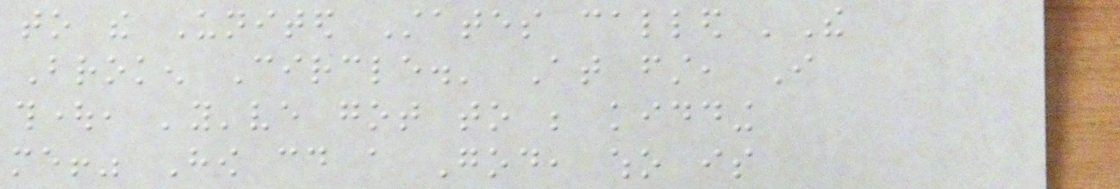to the United States called 'The
Broken Circle.' At first, I
thought, 'you've got to be kidding
me!" How could a God, who is
